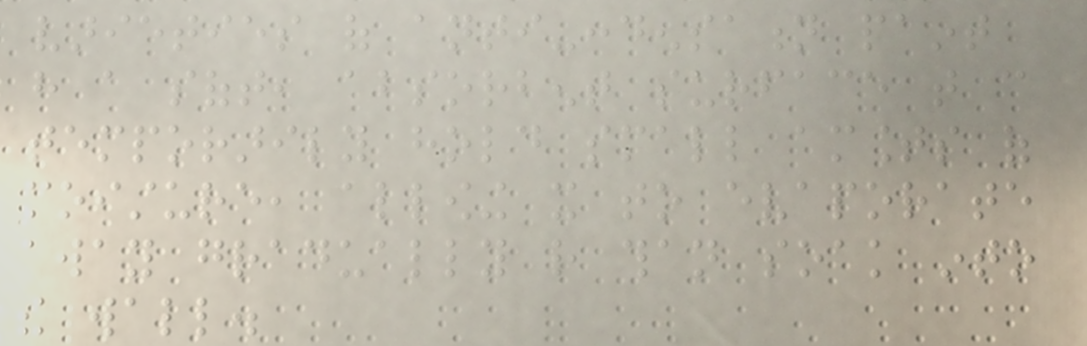varieties of anti-condensation paint
have a soft, absorbent surface that can
temporarily hold small amounts of
moisture, allowing it to evaporate
away gradually rather than soak into
the wall.
